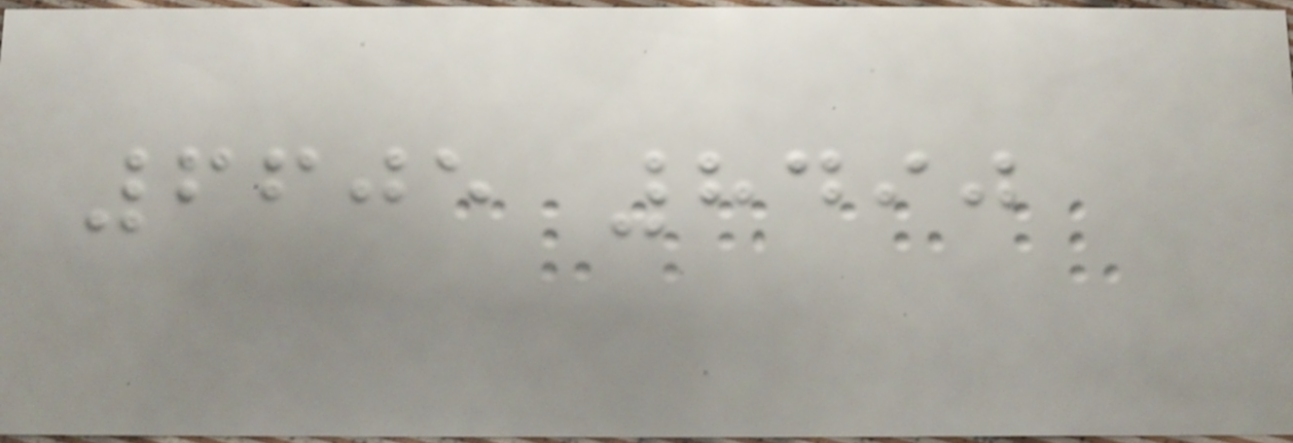6605 8490
